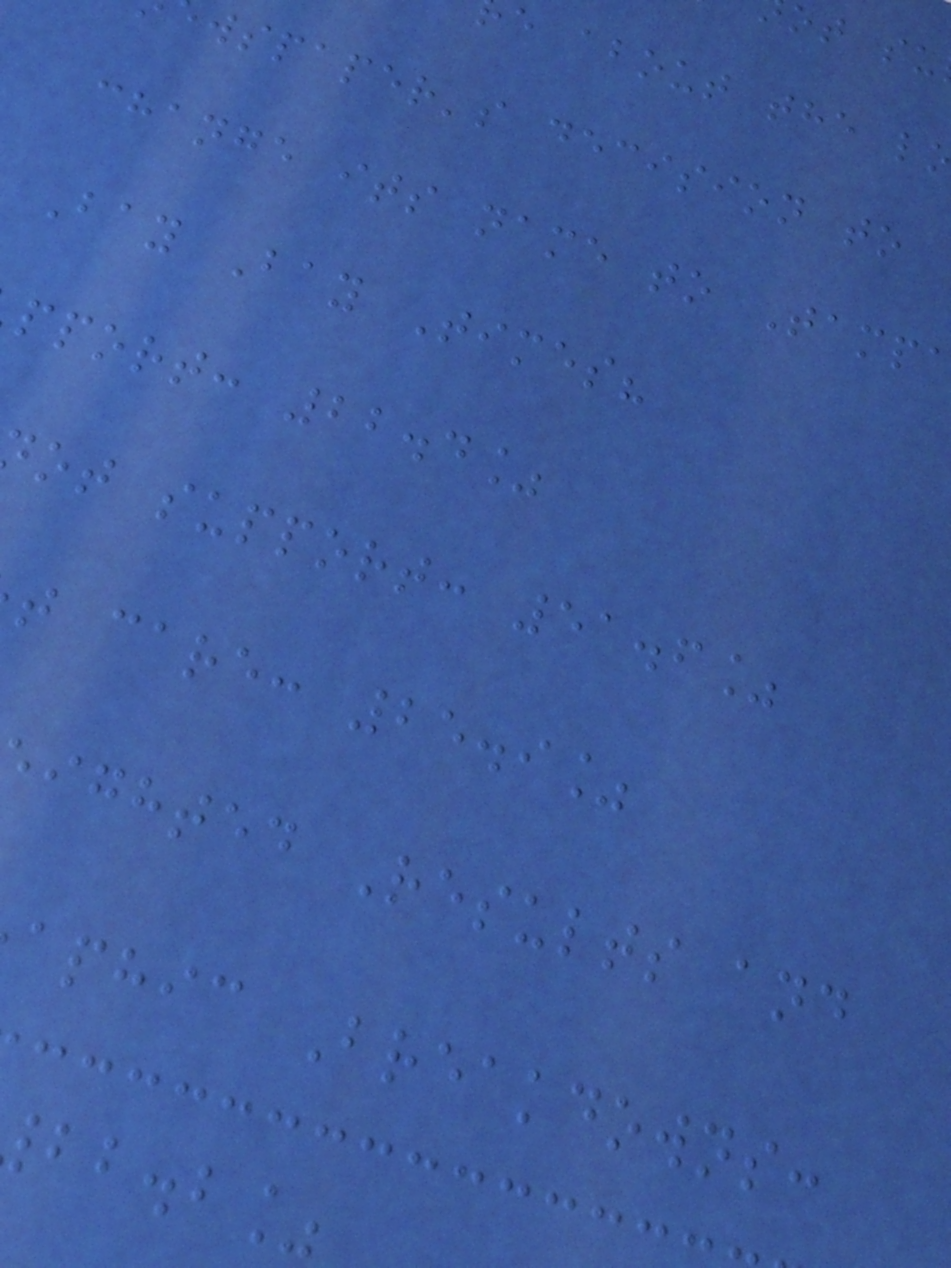e about the l
wspaper's decision to
change its name to Tamp
Bay Bay Times?
pport: 22.4%
ot support: 51.6%
t care: 25.9%
ighted Results and
aphic Breakdowns:
bb.b%
